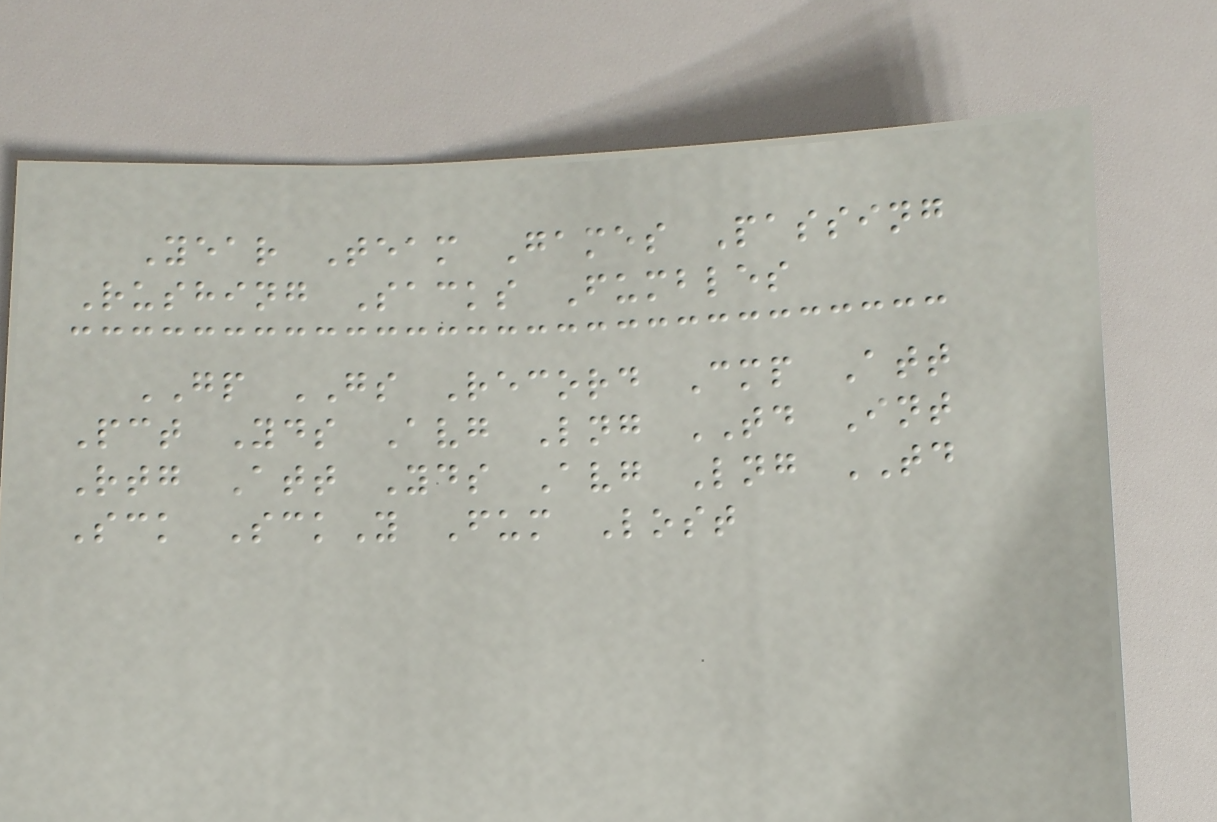Year Team Games Passing
Rushing Sacks Fumbles
GP GS Record Cmp Att
Pct Yds Avg Lng TD Int
Rtg Att Yds Avg Lng TD
Sck SckY Fum Lost
